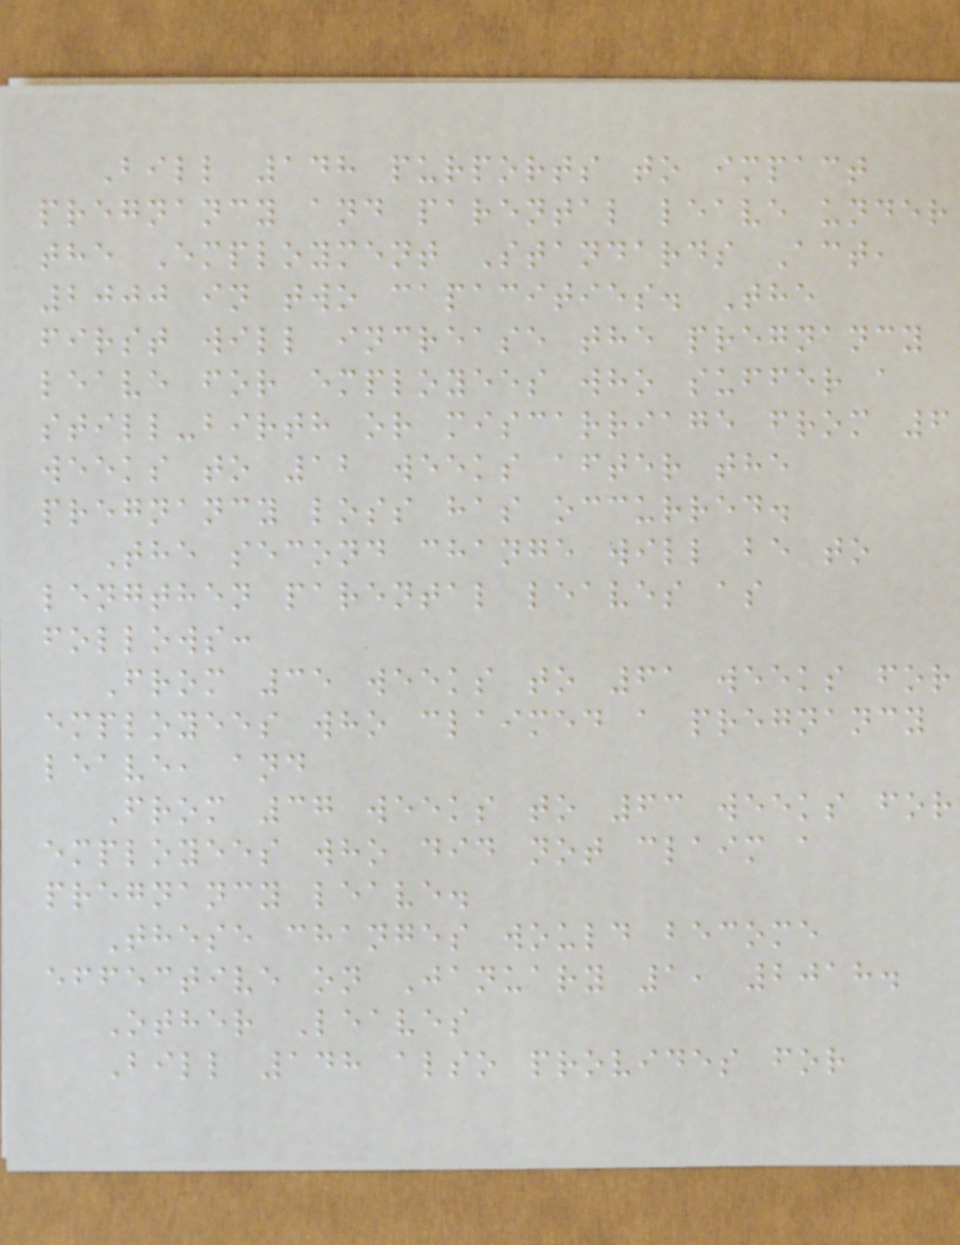Bill 148 purports to impact
pregnancy and parental leave under
the Employment Standards Act,
2000 in two capacities. The
first will increase the pregnancy
leave for employees who suffer a
still-birth or miscarriage from 6
weeks to 12 weeks after the
pregnancy loss has occurred.
The second change will be to
lengthen parental leaves as
follows:
From 35 weeks to 61 weeks for
employees who claimed a pregnancy
leave, and
From 37 weeks to 63 weeks for
employees who did not claim a
pregnancy leave.
These changes would become
effective on January 1, 2018.
Other Leaves
Bill 148 also provides for
